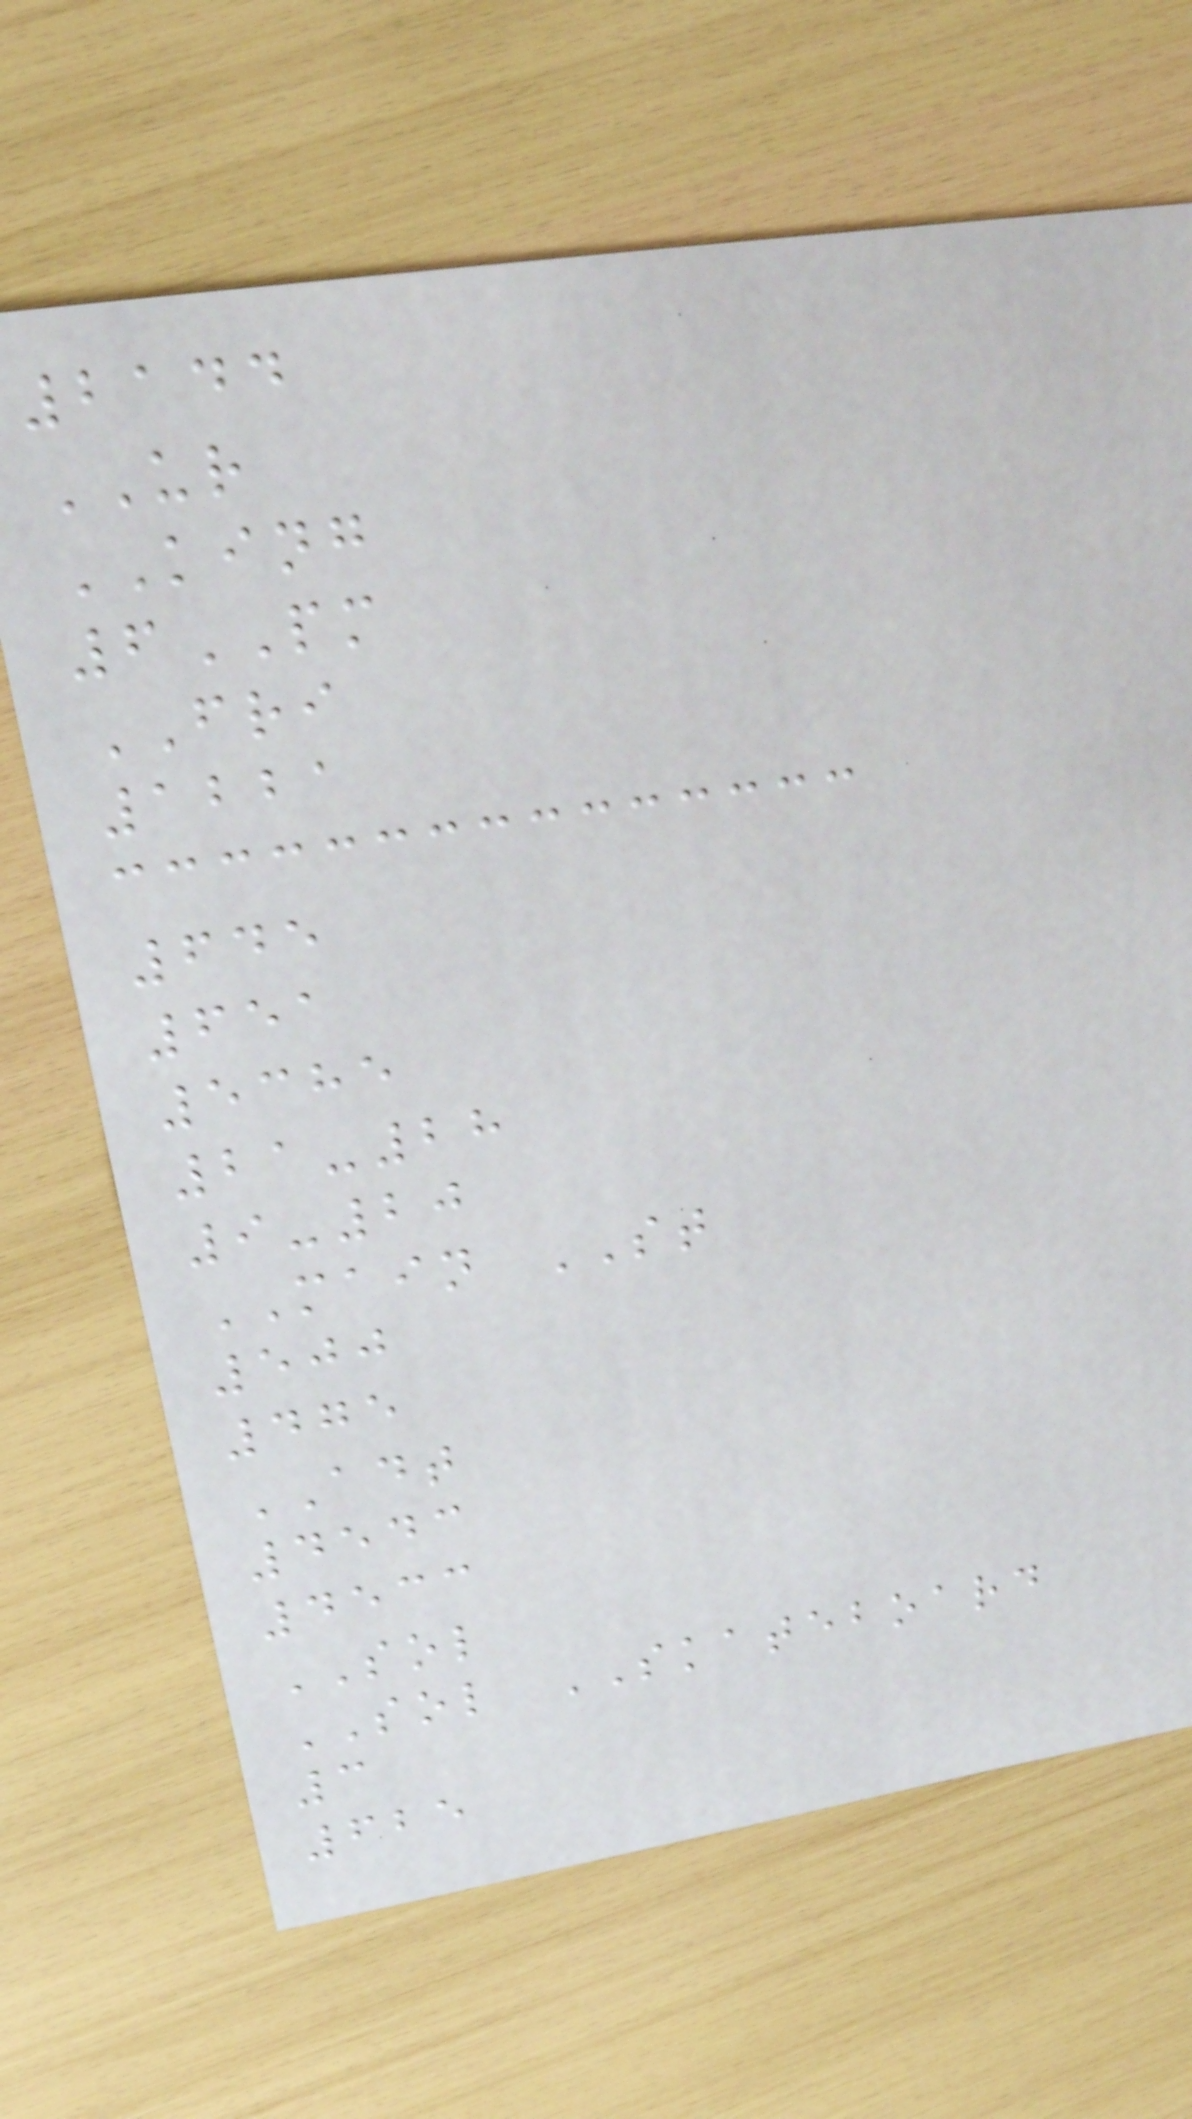2144
UR
KING
6PM
FRI
1221
645
651
5385
21-28
9-20
MAIN ST
500
475
ADT
4543
4533
SOL
SOL SKATEBOARD
3
625
